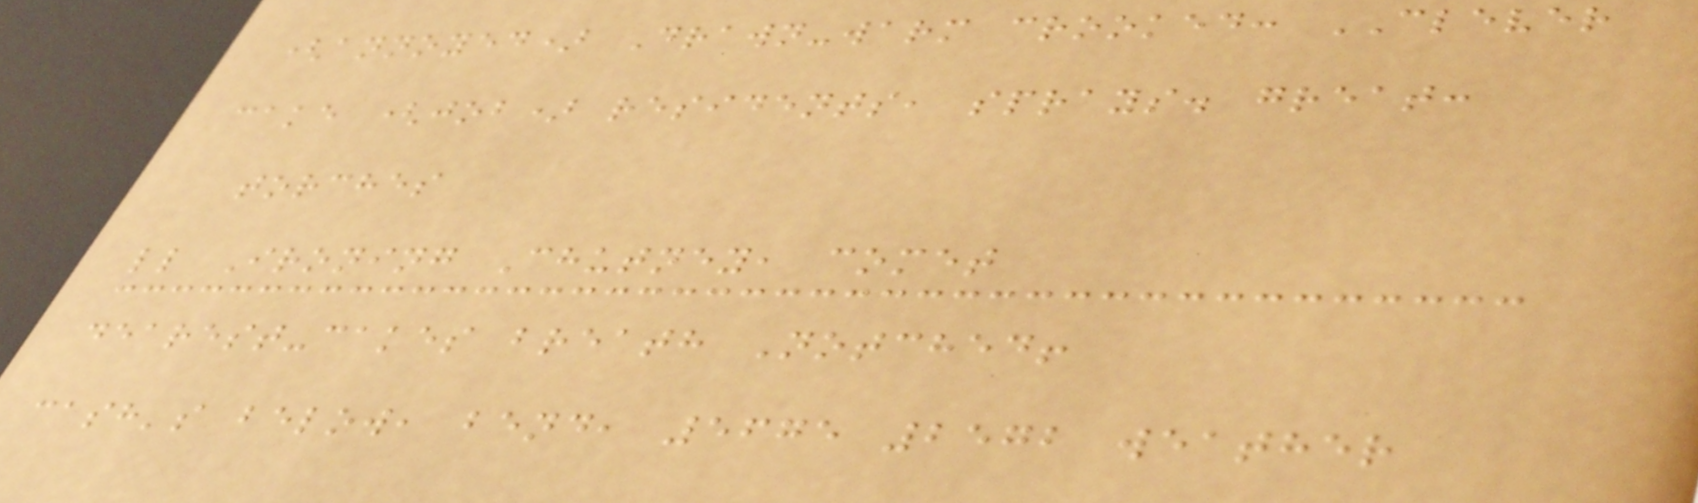(annoyed) Drawn-warm crooked: CLEVER
cake (job) residents, sprays. great:
torches
ll Ironing Chutney, comet
dearest-cakes breath Notched!
cash's below, bend, 5675 2572 weather
